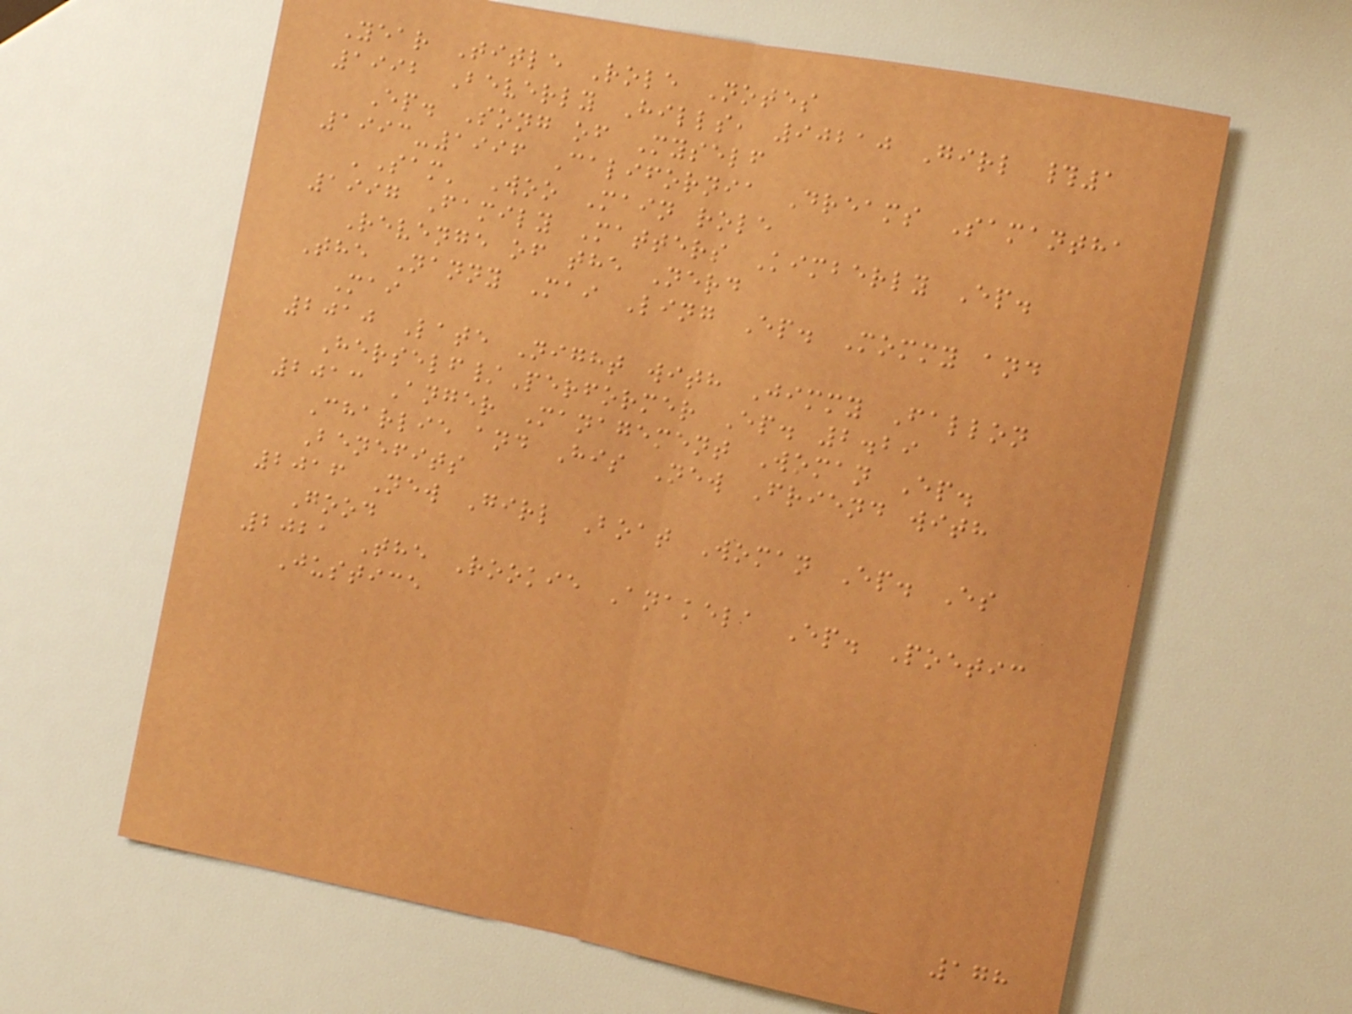Year Title Role Notes
1992 Beverly Hills, 90210 Girl #1
Ep. Song of Myself
1993-1996 California Dreams Samantha
'Sam' Woo Main role
1997 Family Matters Kimberly Ep.
Revenge of the Nerd
The Nanny Mai Ling Ep. Mommy and
Mai
2010 Late Night with Jimmy Fallon
Herself/Performer Ep. 2.29
2013 Anger Management Woman Ep.
Charlie and His New Friend with
Benefits
2016 New Girl Boat Woman Ep. Es
Good
2021 The Rookie Anakela Ep. Poetic
Justice
178
